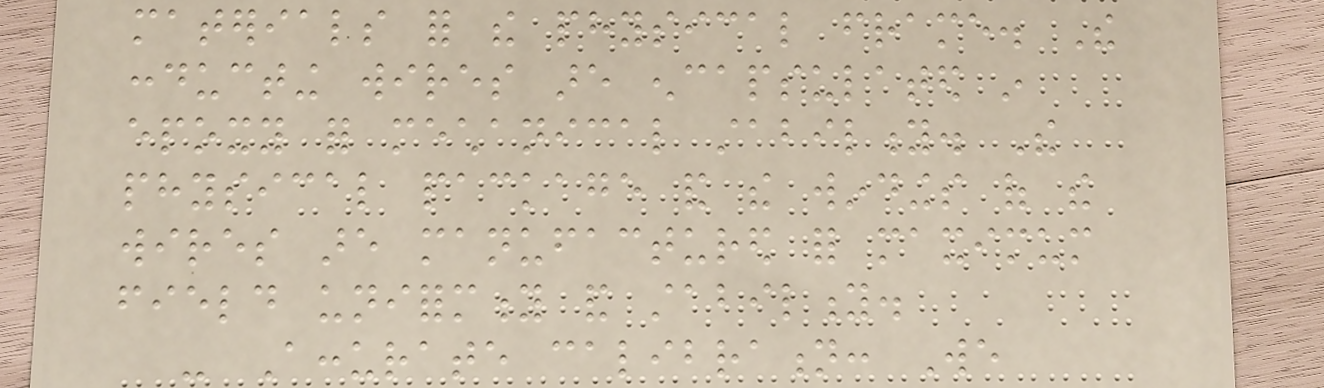materials for the physical frame. The
conducting wires are encapsulated in
epoxy for mechanical stability. The
physical package and the windings of the
wires are manufactured for maximum
field uniformity and stability.
- Accurate calibration: We
